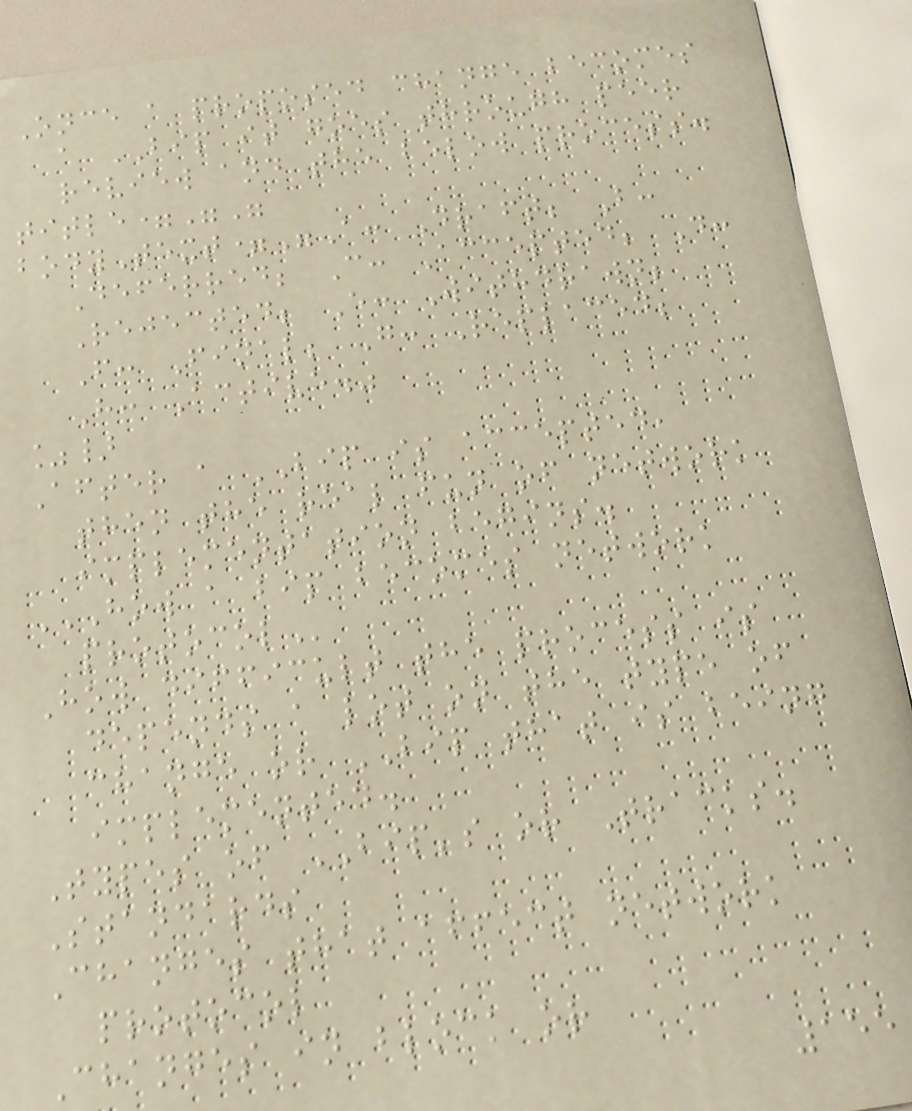Once a proposed change becomes
a BIP it goes through peer
review and the below process.
title=""
bodyText="A: Draft; B:
Deferred; C: Accepted; D:
Rejected; E: Withdrawn;
F: Final; G: Replaced;
H: Active."
%}
After a BIP is accepted,
then the real fun of network
implementation begins.
HOW A BIP BECOMES NETWORK
PROTOCOL
How difficult the process is
depends a lot on the type of
change or BIP that is being
implemented.
Types of BIP's or Tracks.
Standards
Changes that affect network
protocol
Changes in block or
155
